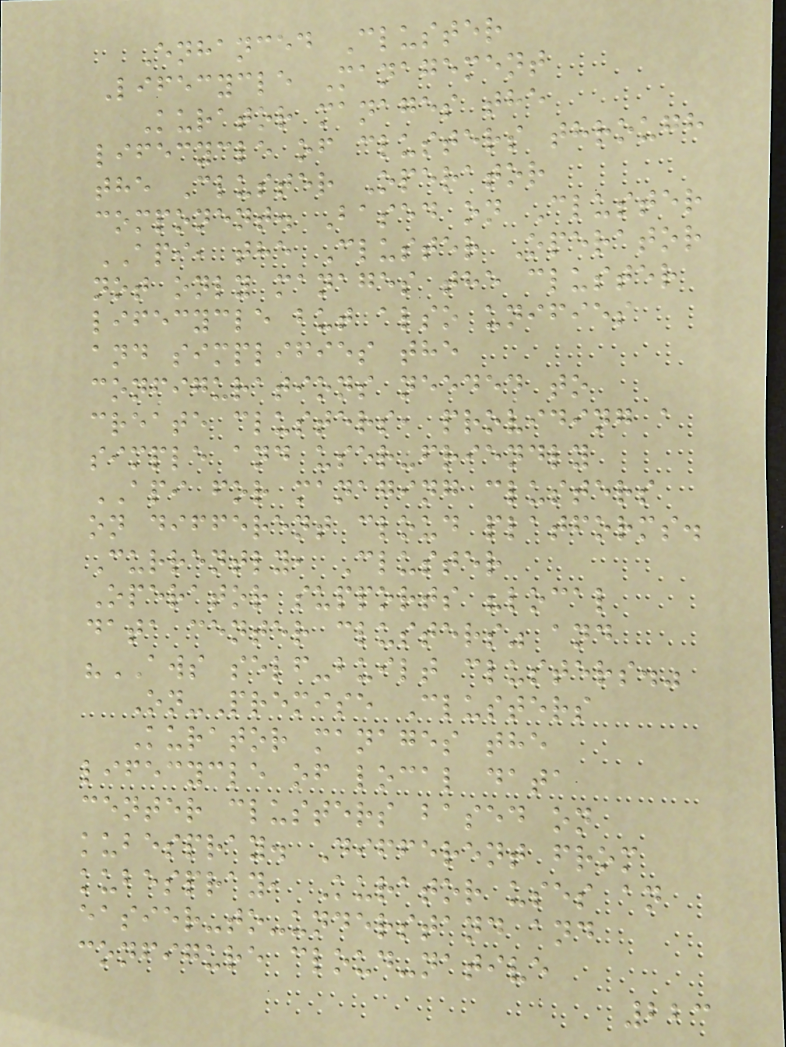Enhanced Cluster
Lifecycle Management
Kurator manages the
lifecycle of clusters through
the Cluster Operator
component. Based on Cluster
API, the Cluster Operator
not only manages the cluster
lifecycle but also unifies
and simplifies the
configurations needed to
create clusters, providing a
simple and user-friendly
API for managing clusters
on different cloud platforms.
Currently, Cluster
Operator supports "local
data center clusters" and
"AWS self-built clusters."
On-Premise Clusters
Kurator manages the
lifecycle of local data
center clusters based on
kubespray. Different from
kubespray, Kurator uses an
easier-to-understand and
configure cloud-native
223
